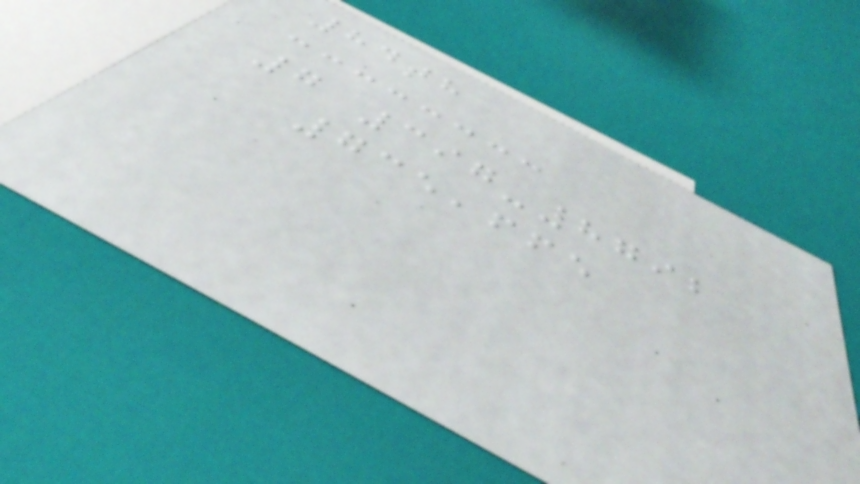84th
7 397-8792
735,665
